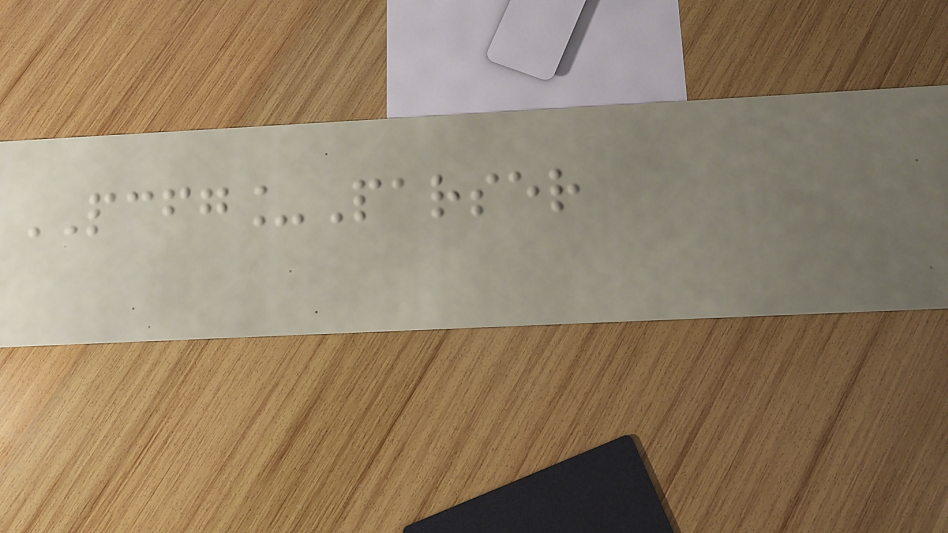PCFG_Parser
